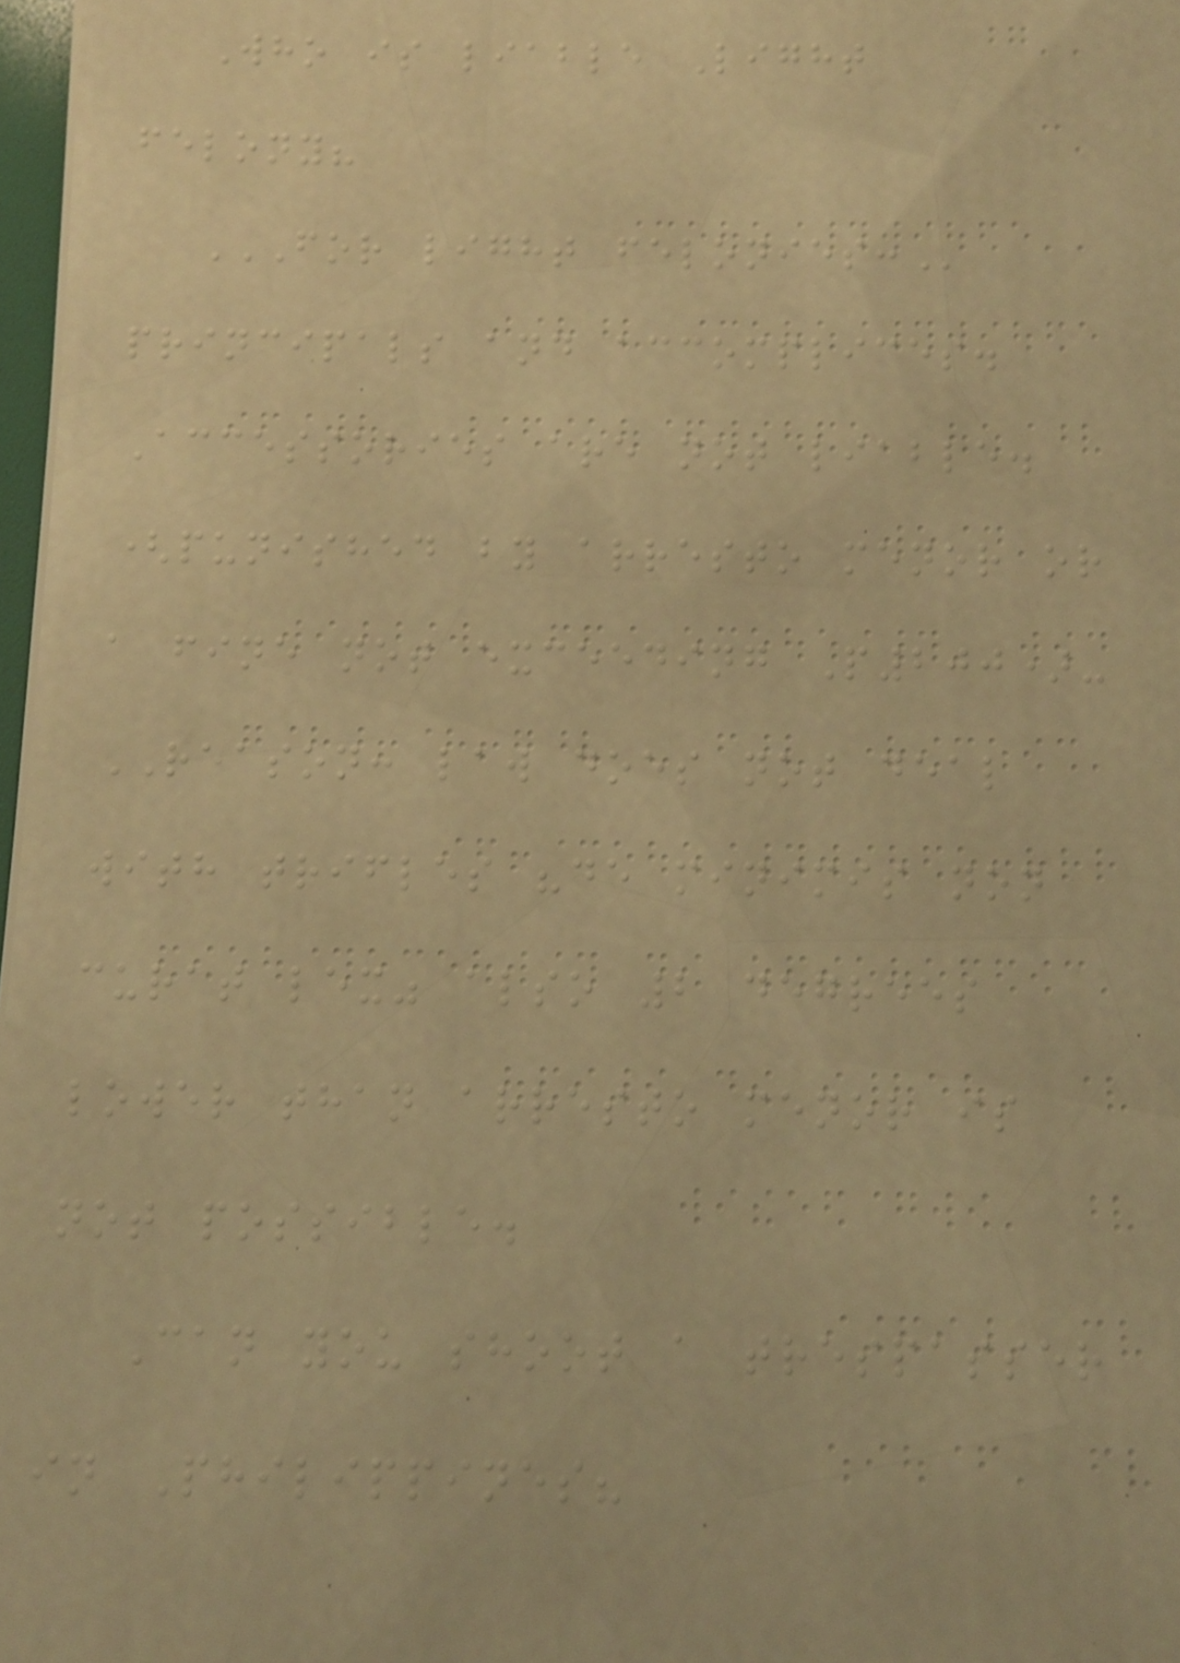Who is liable Light
felony?
FOR LIGHT FELONIES:
principals and accomplices.
Accessories are not liable.
(punished by arresto menor or
a fine not exceeding P200)-
REASON: law does not deal
with trifles "de minimis non
curat lex" also 2 degrees
lower than arresto menor is
not possible.
Can you shoot a trespasser
in Philippines?
